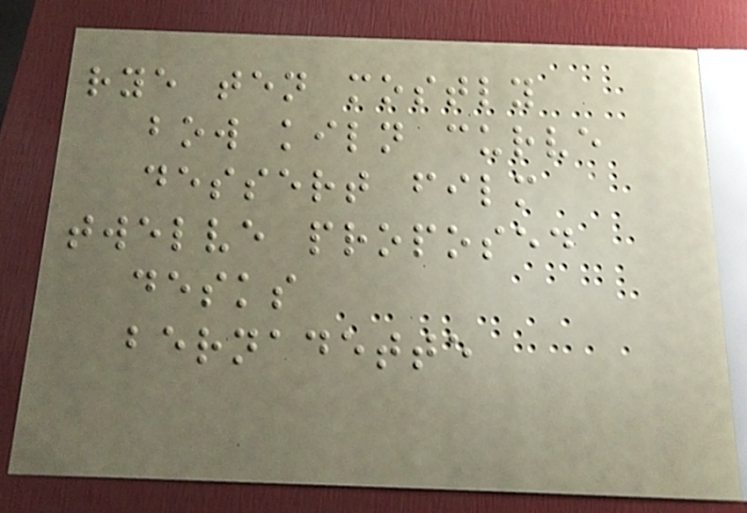rye ten mostly
bow kiln curve
dessert film
twelve proposed
desks
bernadette
